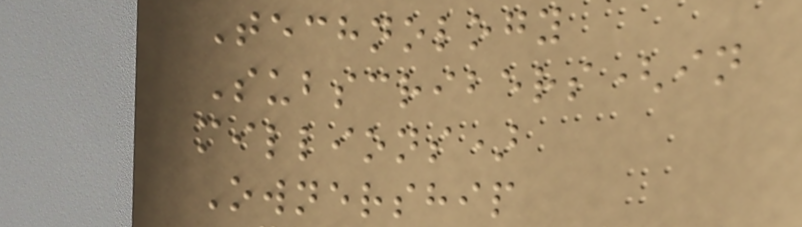Technology
Subscribers(in
millions)
Ownership
